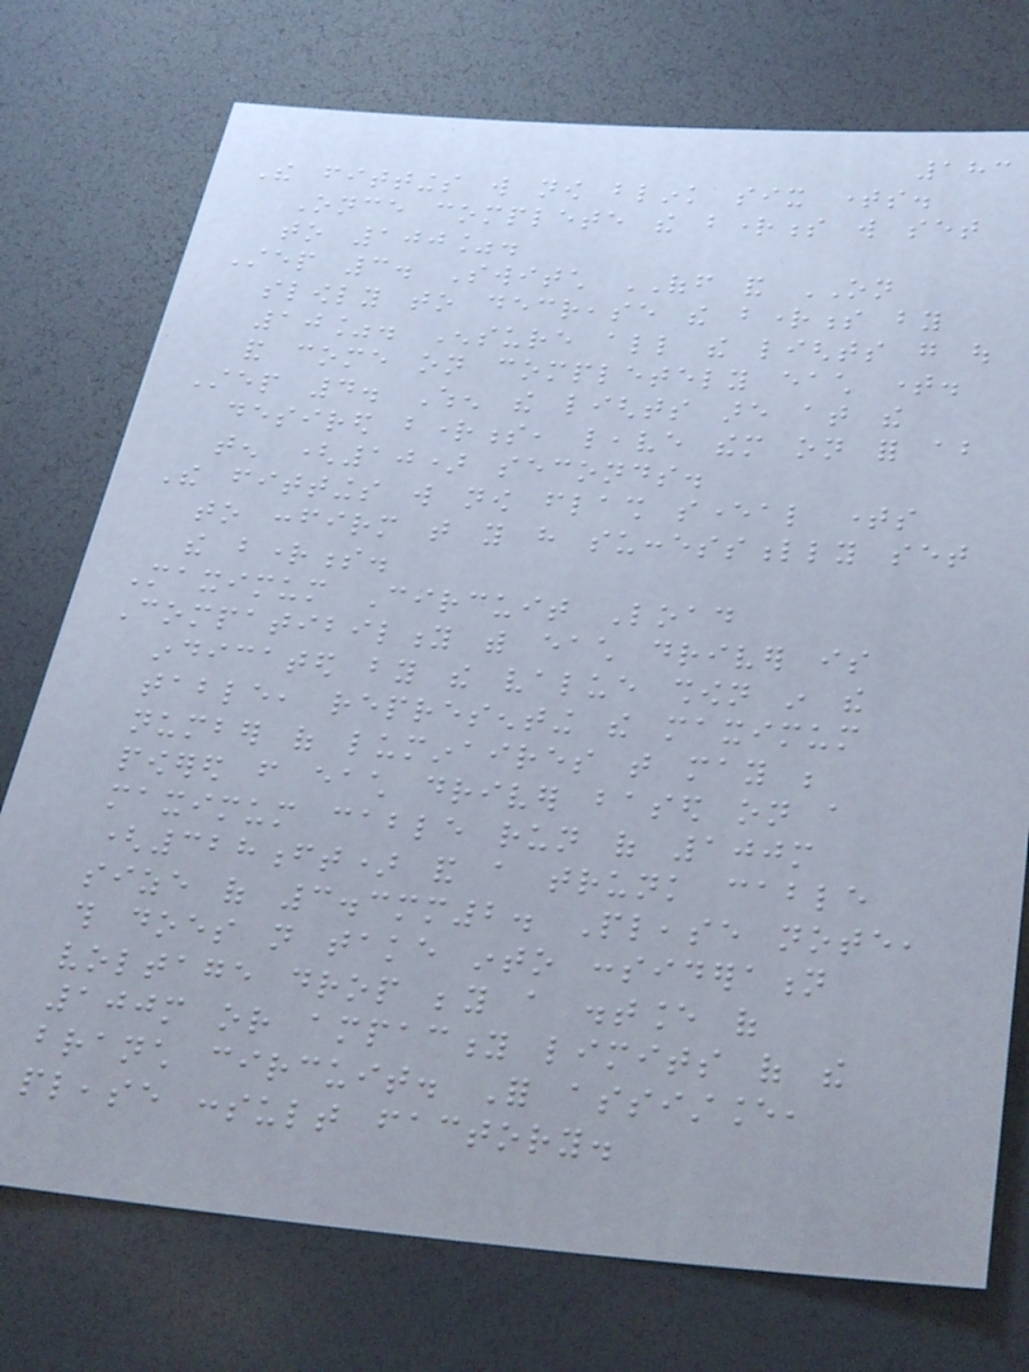183
The fittings will now blink six times.
Once complete the brightness will set
to 100%.
Step 3. Switch OFF and ON
slowly to decrease the brightness by
10%. Ensure all the lights go out
and come on completely each time.
Step 4. When the lights are at the
desired brightness, leave them on for about
ten (10) seconds.
The fittings will now flash several times
to confirm that you have successfully set
the brightness.
Maximum Circuit Load
Compatibility with each driver is
indicated by the value shown in the
table, representing the maximum
number of luminaires that may be
powered from each driver based on a
maximum cable run of 100m
(328ft) and a trunk cable
size of 3.3mm2. Please note,
this does not take into consideration
voltage drop beyond a distance of
100m or ampacity limits of the
branch circuit. For assistance,
please consult factory.
